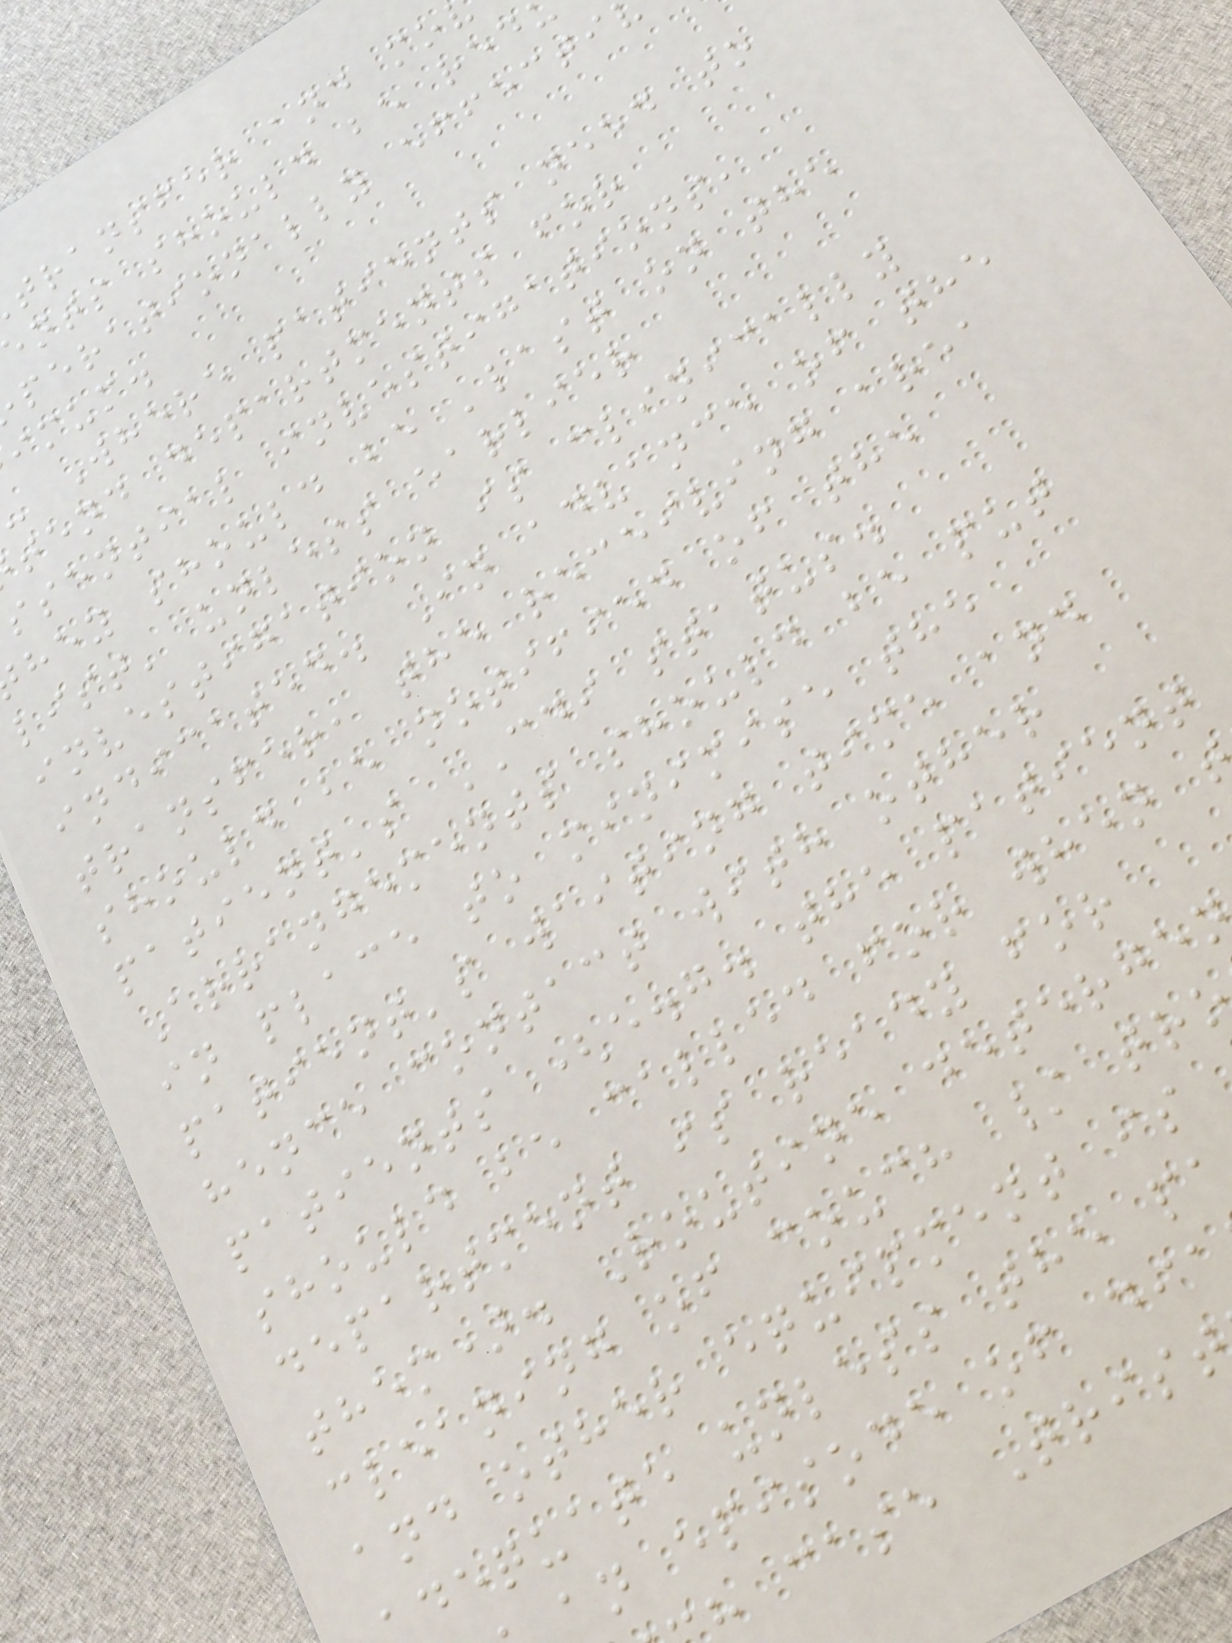transfer and mo
nts should be red
perationally effecti
imum.
Where patients need to
tend departments for
ssential investigations,
hey should be 'last on the
list' unless earlier
investigation is clinically
indicated. In advance of the
transfer, the receiving area
should be notified of the
patient's CDI status.
Arrangements should be put
in place to minimise the
patient's waiting time and
hence contact with other
patients (e.g. the patient
should be called for when
department is ready for
them). Routine deterge
cleaning of couch / tr
and other equipment is
dequate unless the p
an episode of di
h case Trist
